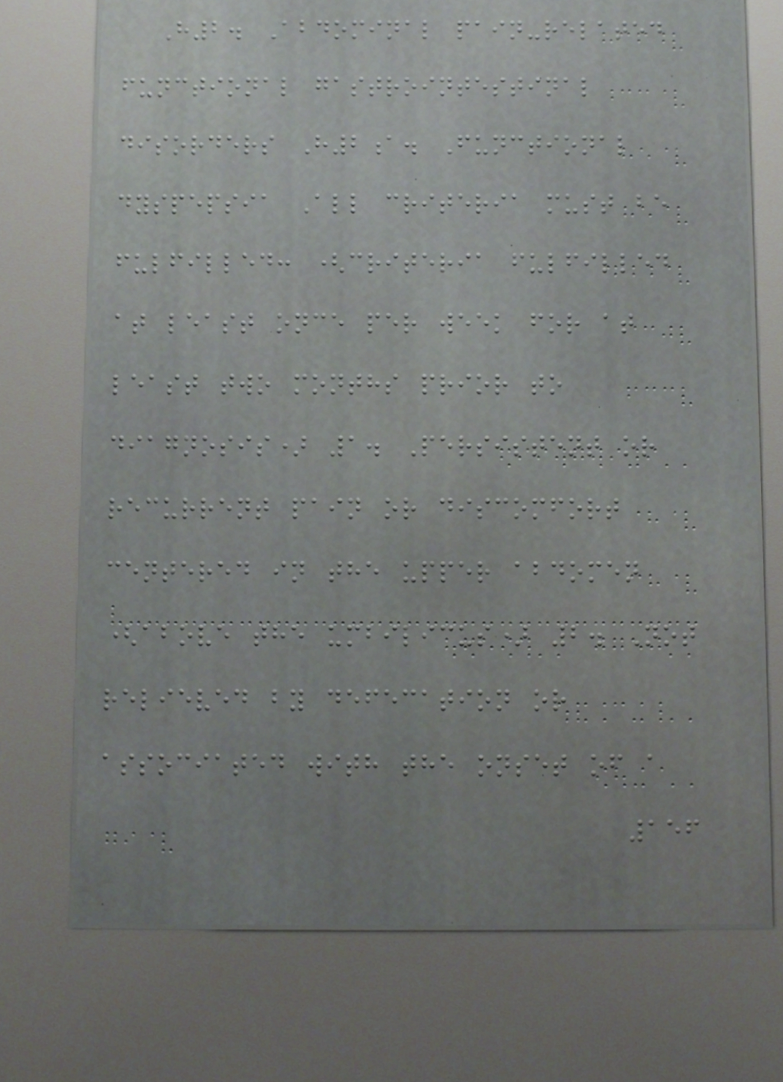H2. Abdominal pain-related
functional gastrointestinal
disorders H2a. Functional
dyspepsia All criteria must be
fulfilled: (criteria fulfilled
at least once per week for at
least two months prior to
diagnosis) 1. Persistent or
recurrent pain or discomfort
centered in the upper abdomen
(above the umbilicus) 2. Not
relieved by defecation or
associated with the onset of a
156
